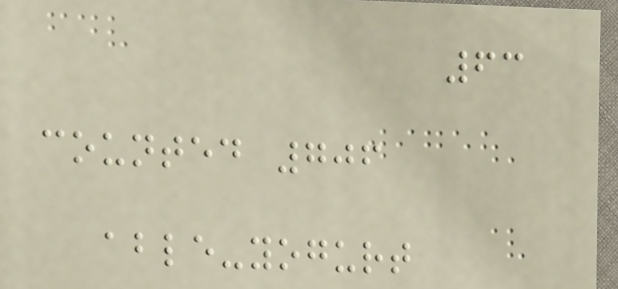63
counted 706
able-yogurt
